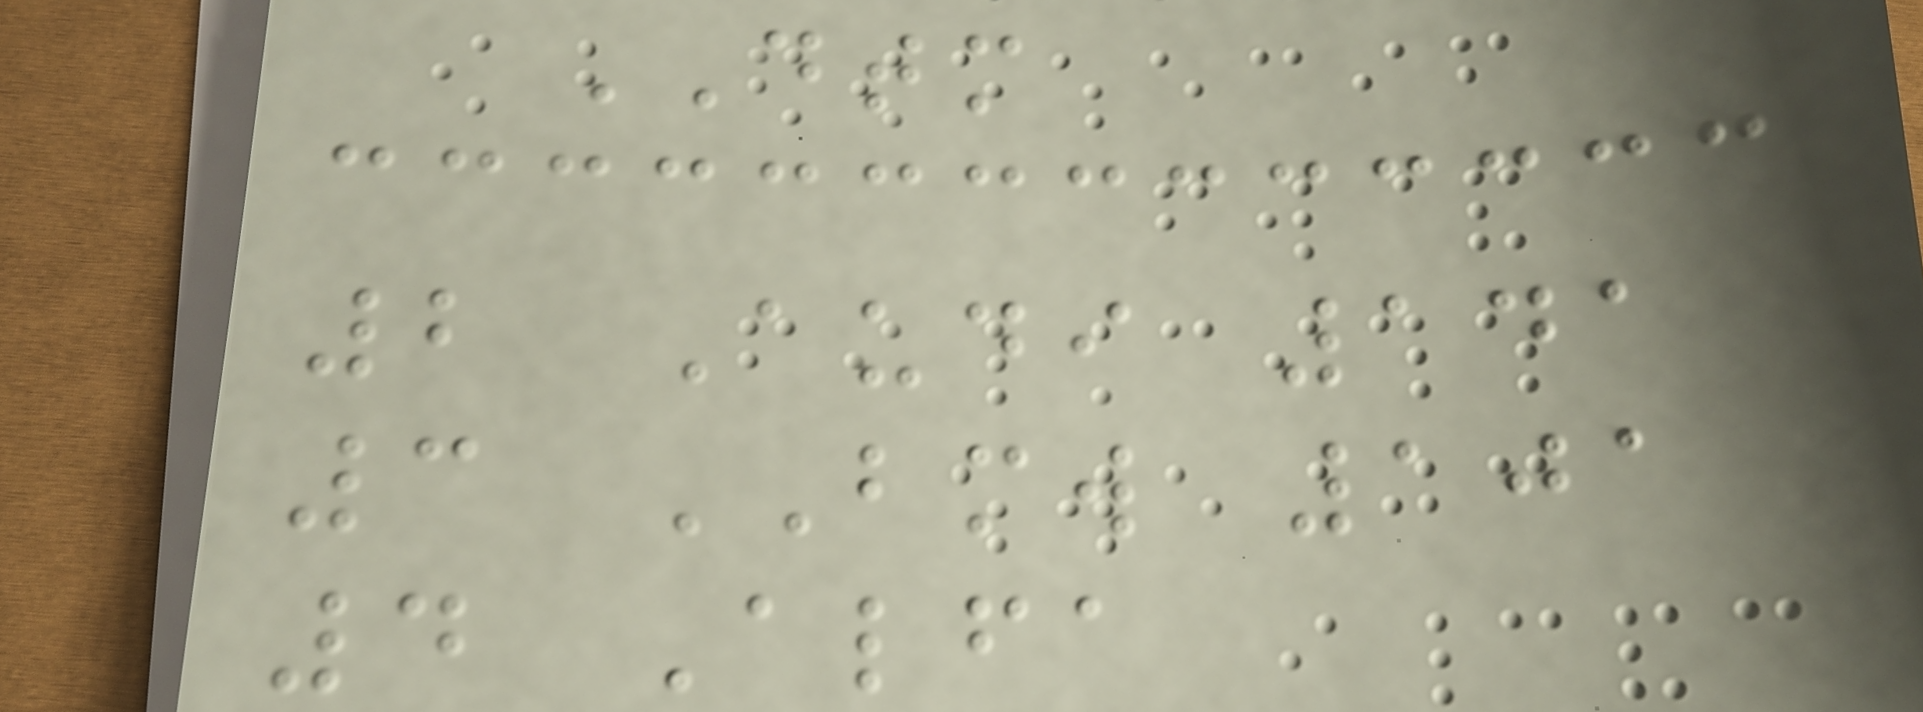DTM
2 Audi 141
3 BMW 101
4 Alfa
